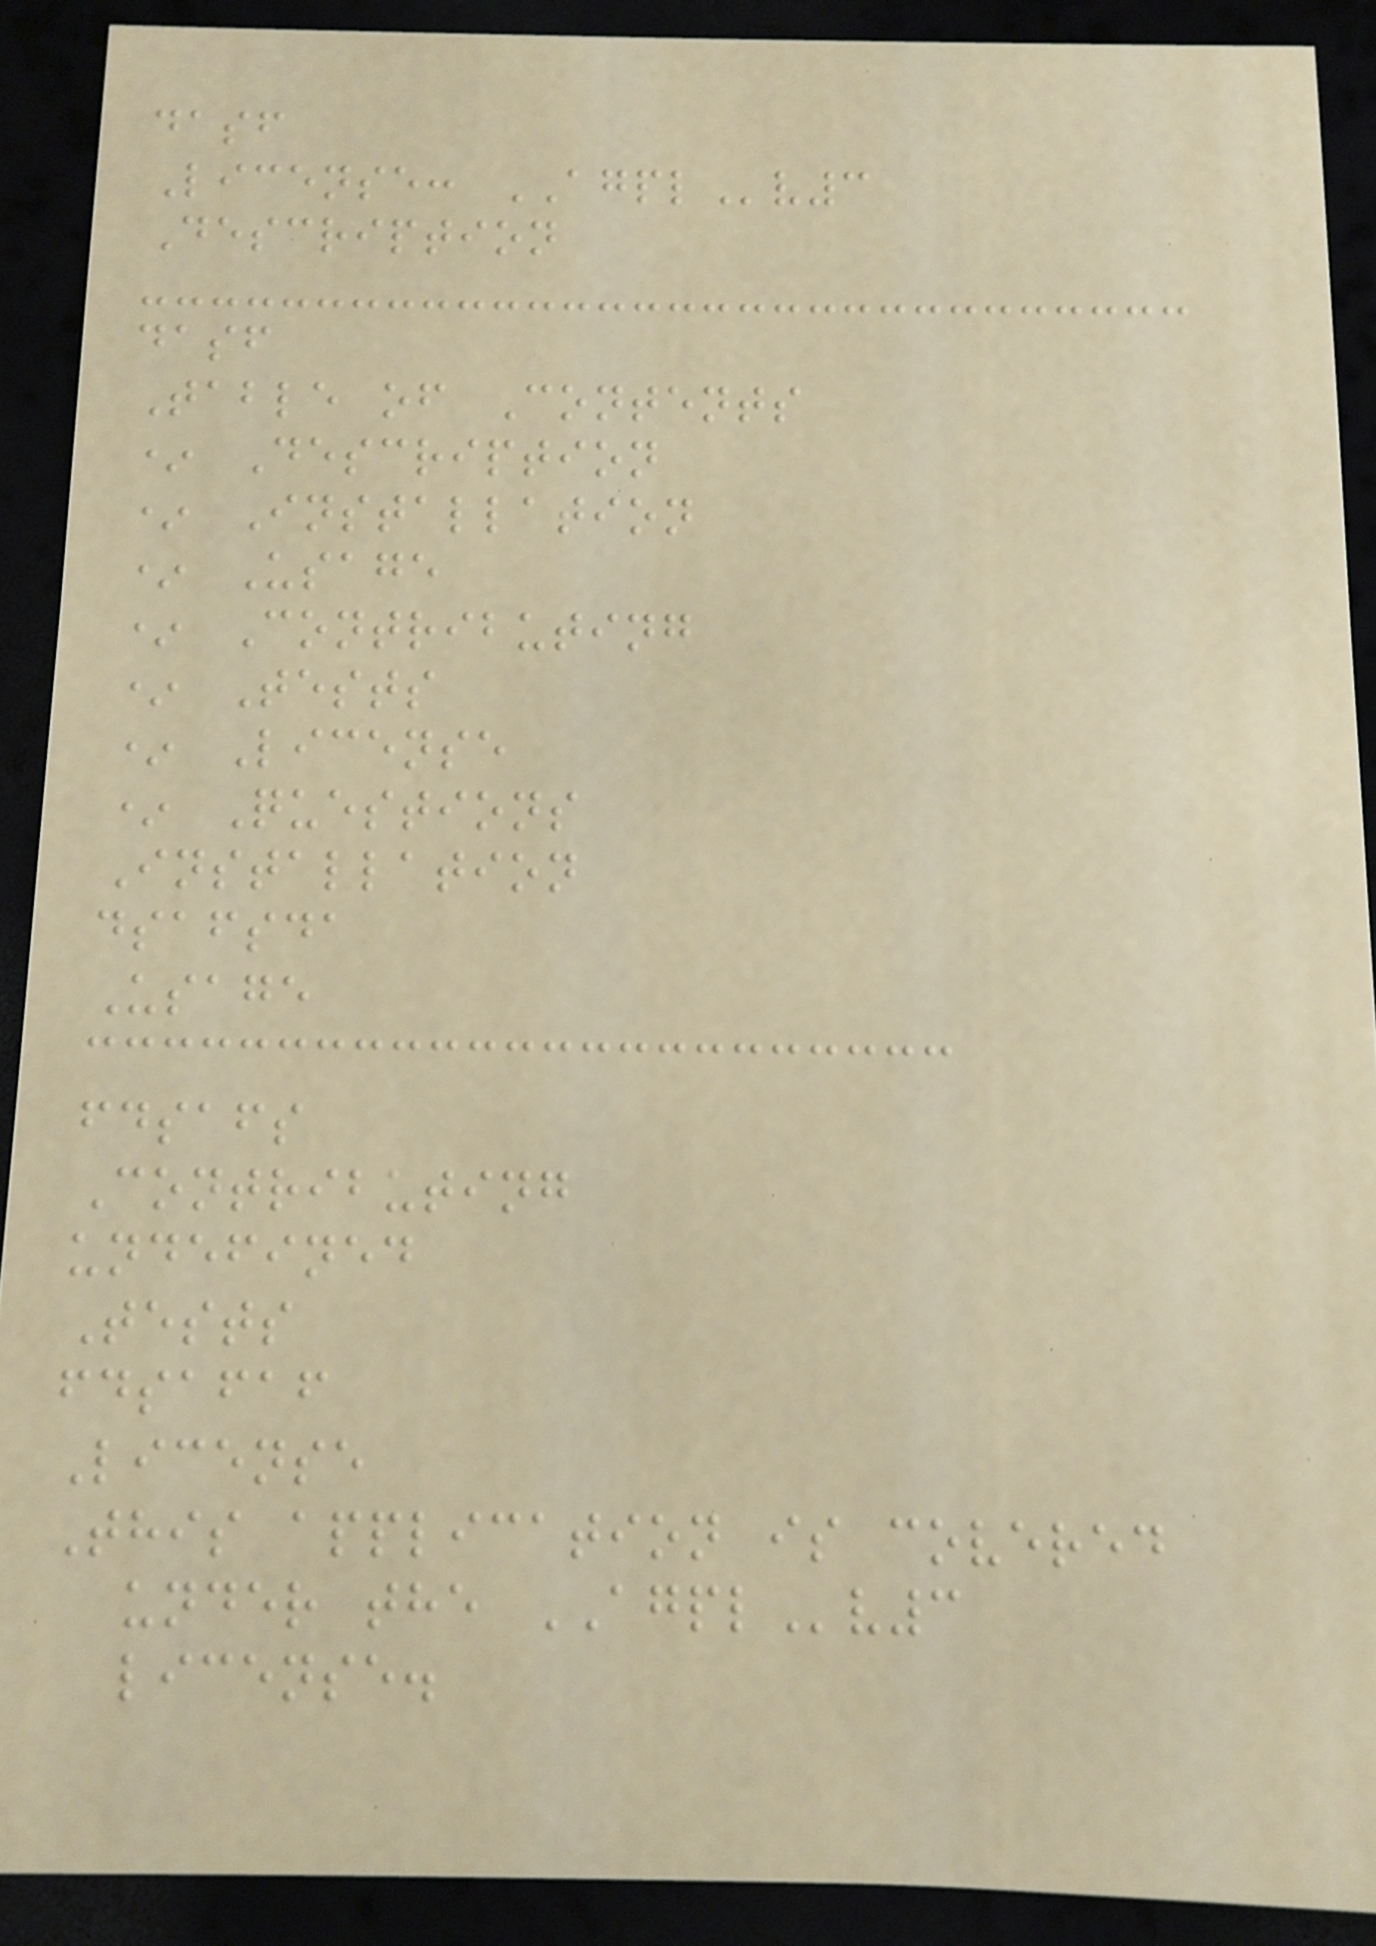dasf
License: AGPLv3
Description
dasf
Table of Contents
* Description
* Installation
* Usage
* Contributing
* Tests
* License
* Questions
Installation
dsafsda
Usage
fdsafs
Contributing
undefined
Tests
fdsafaf
License
This application is covered
under the AGPLv3
license.
